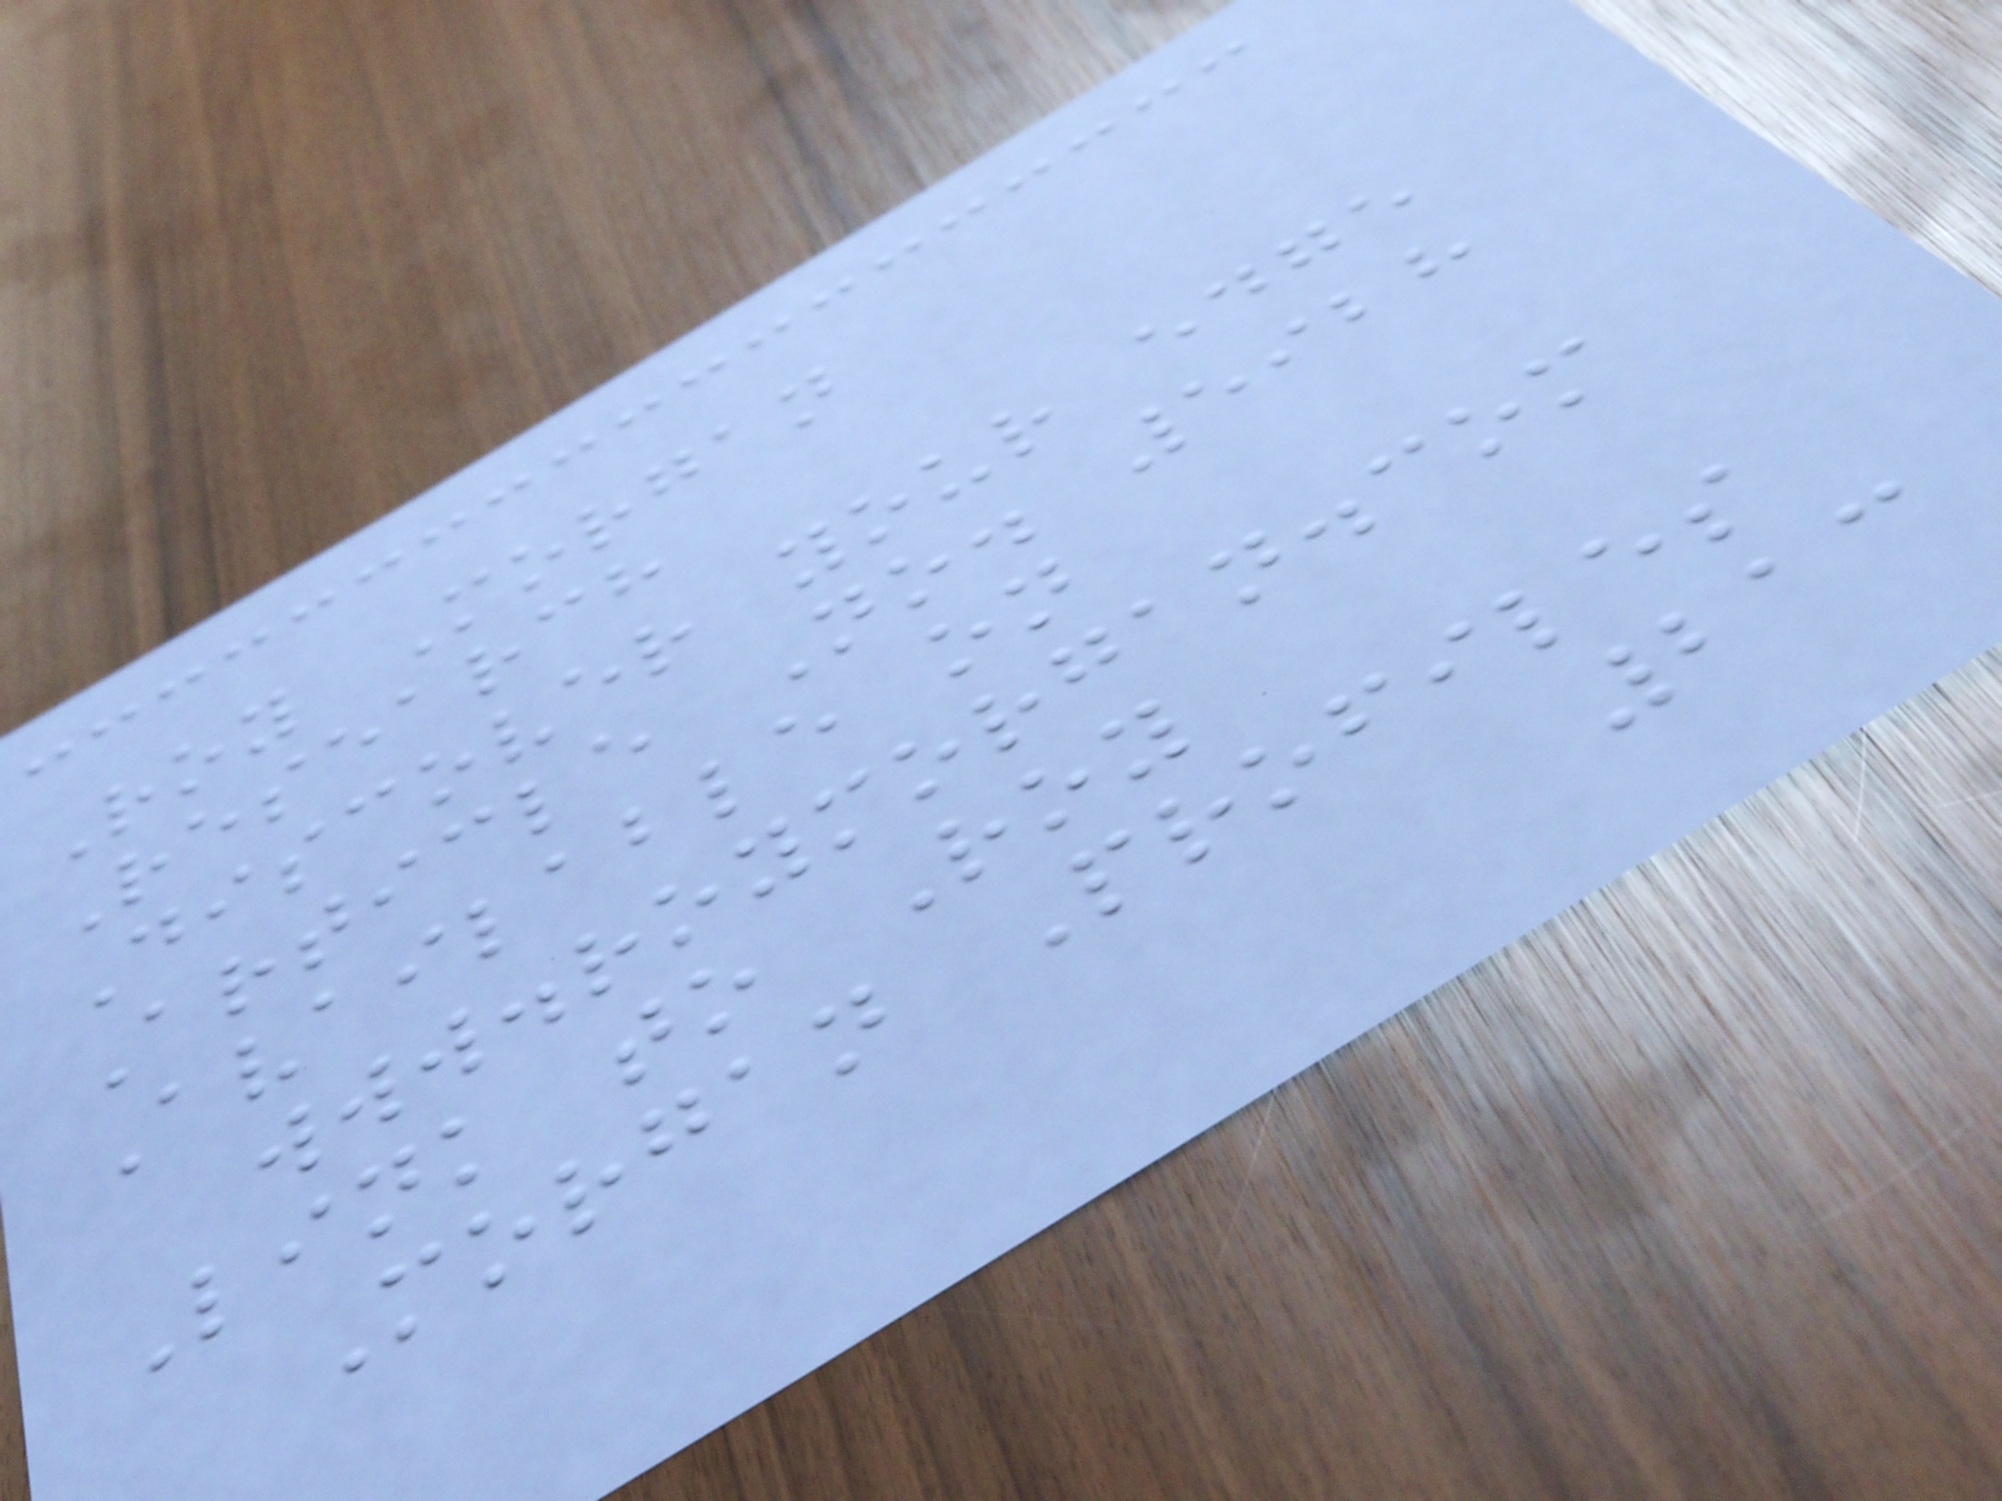Roy Morgan
Research
Discover your edge
Article No. 5928
Available on
www.roymorgan.com
Link to Roy
Morgan Profiles
213
